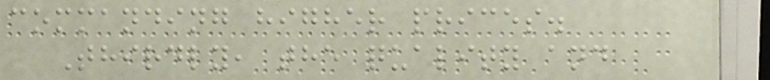commanding higher prices.
Thirdly, the quality and
